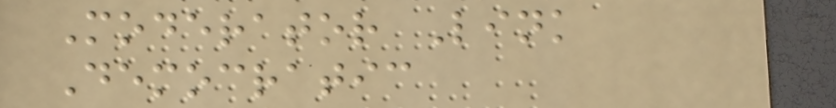Moderator Link
Democratic
